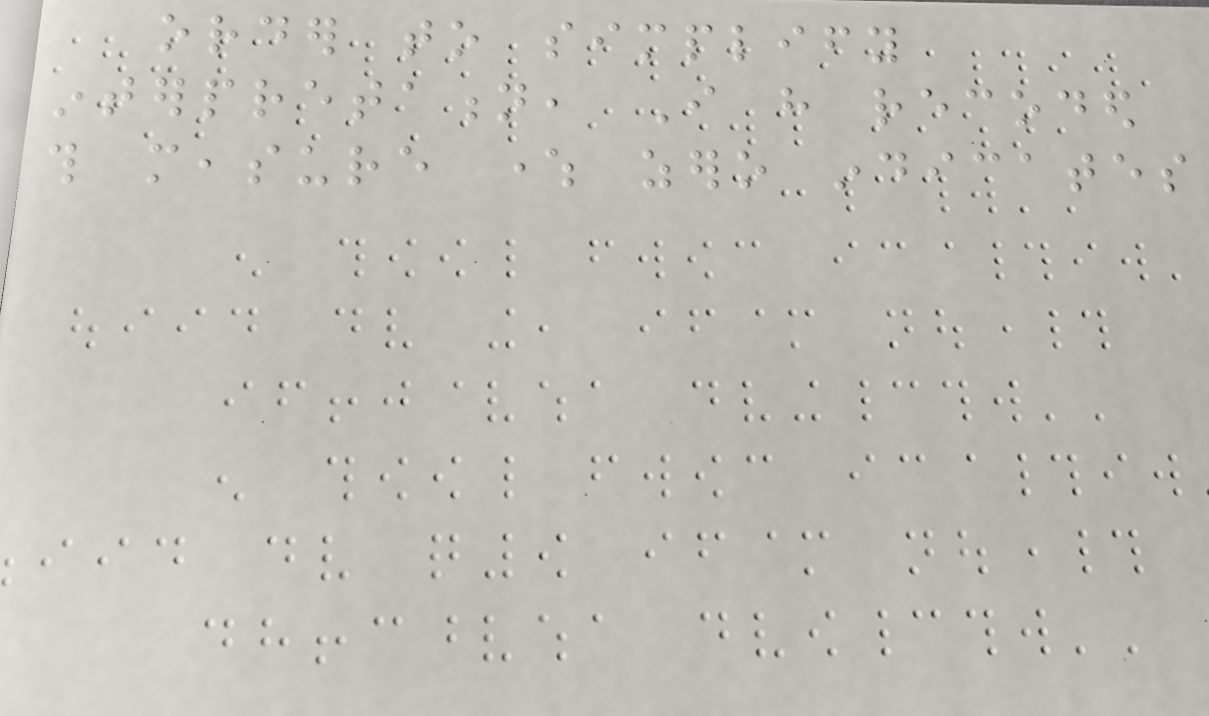order to simplify
interpretation, I have recoded
this measure where zero indicates
